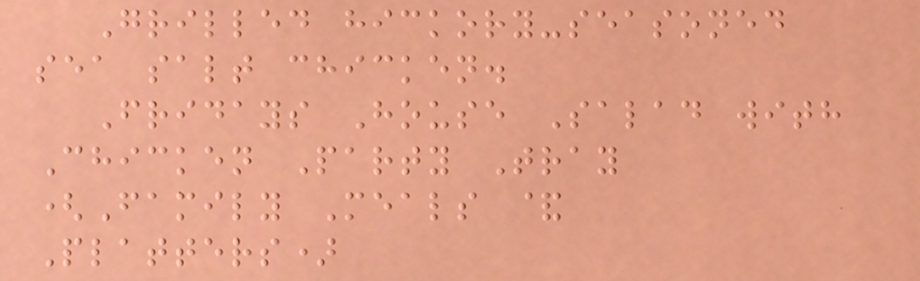Grilled hickory-seasoned
sea salt chicken.
Fridays House Salad with
Chicken Party Tray
(Family Meals &
Platters)
